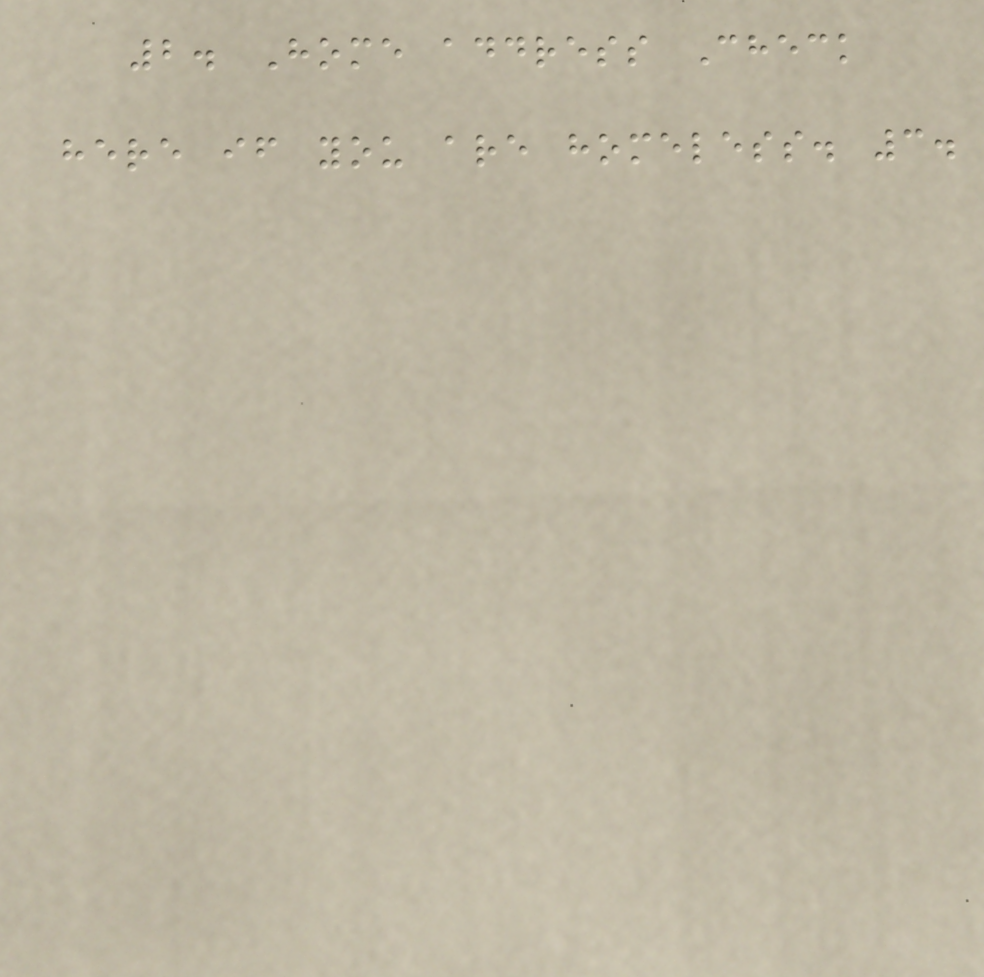2. Home address Check
here if you are homeless. 3.
